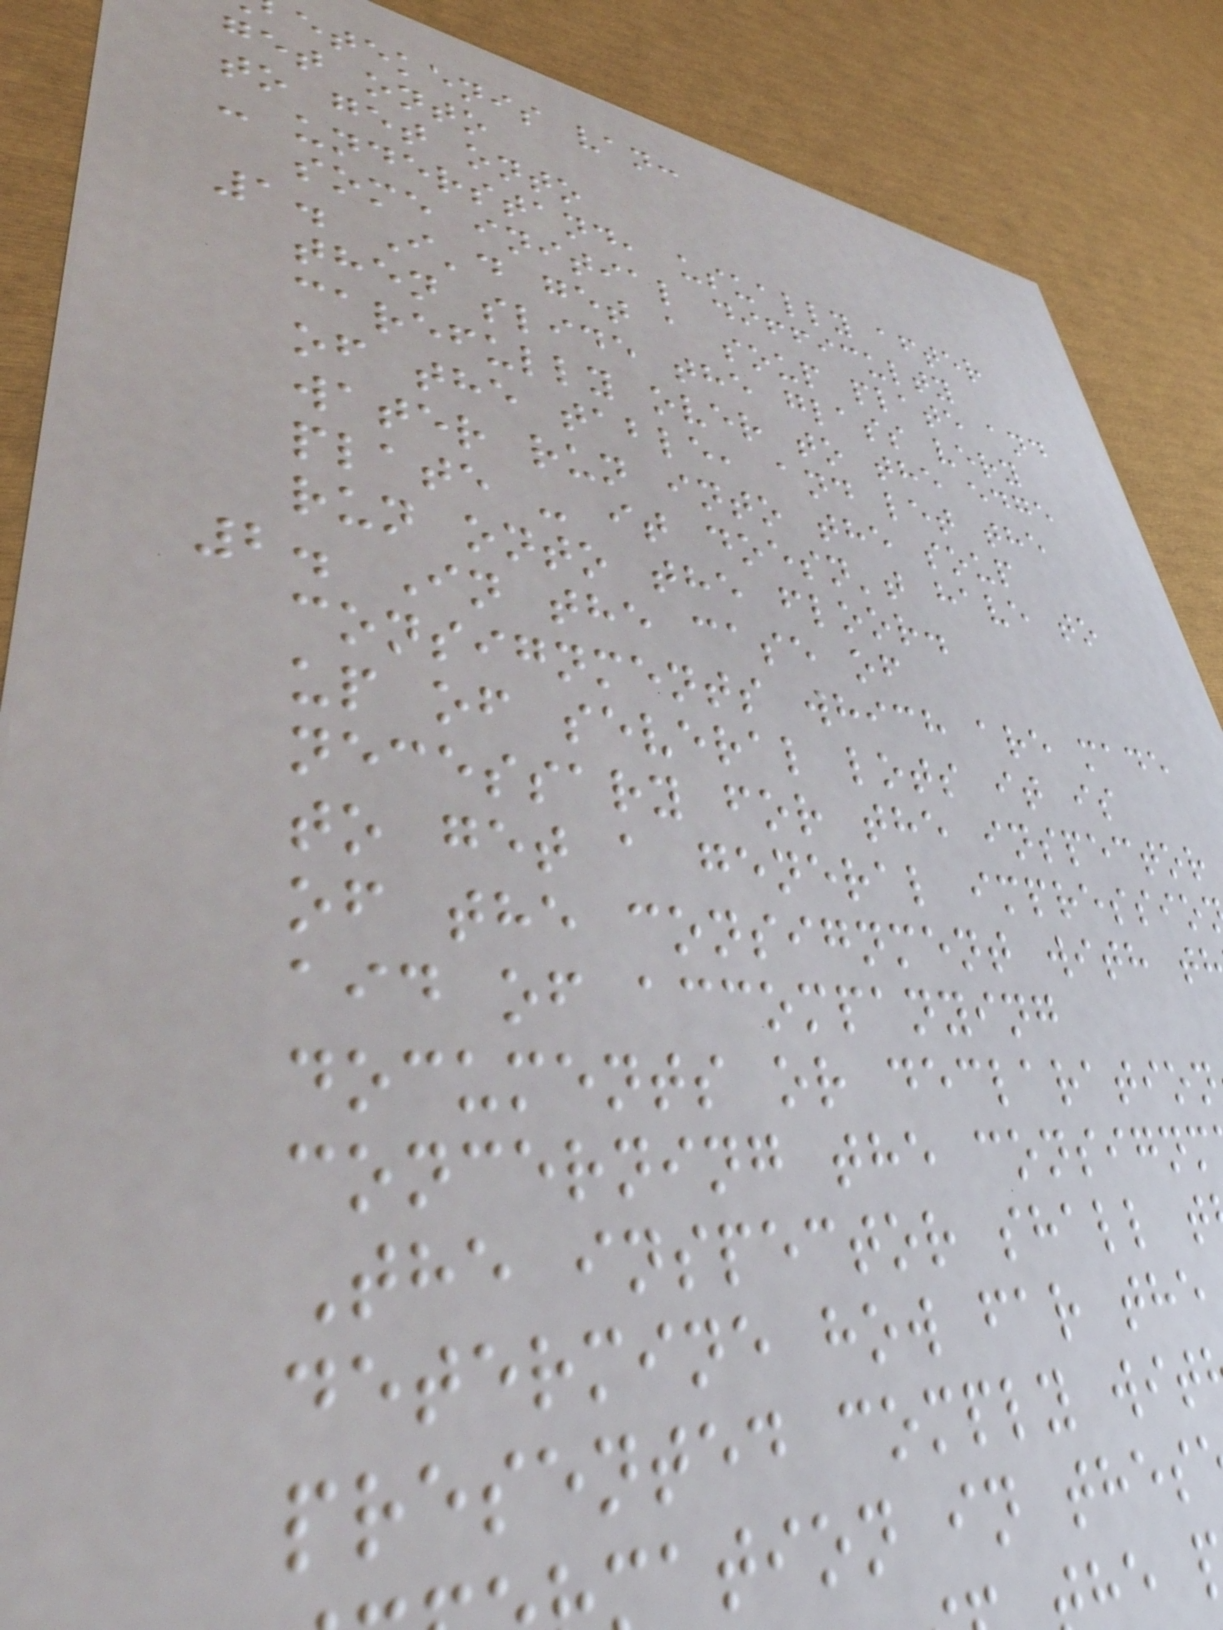etekenis van:
get onto
to get onto
- understand, usually after
some initial difficulty
1. I'd get a soup plate and
then slide the glass very
carefully over to the edge
of the table, and let the
water run into the soup
plate - it doesn't have to
run onto the floor.
2. In the case of
consignments which are made
up of several lots it is
necessary for the inspector
to get a general impressio
of the consignment with t
aid of accompanying
documents or declaration
concerning the consignm
The inspector shall t
determine how far the
presented comply wit
ation in thes
